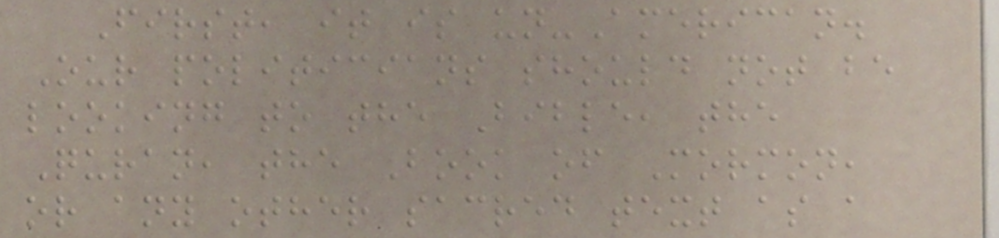First, it is un-American.
Our politicians should not be
looking to the Bible, the
Quran, the Book of Mormon,
or any other sacred text as a
